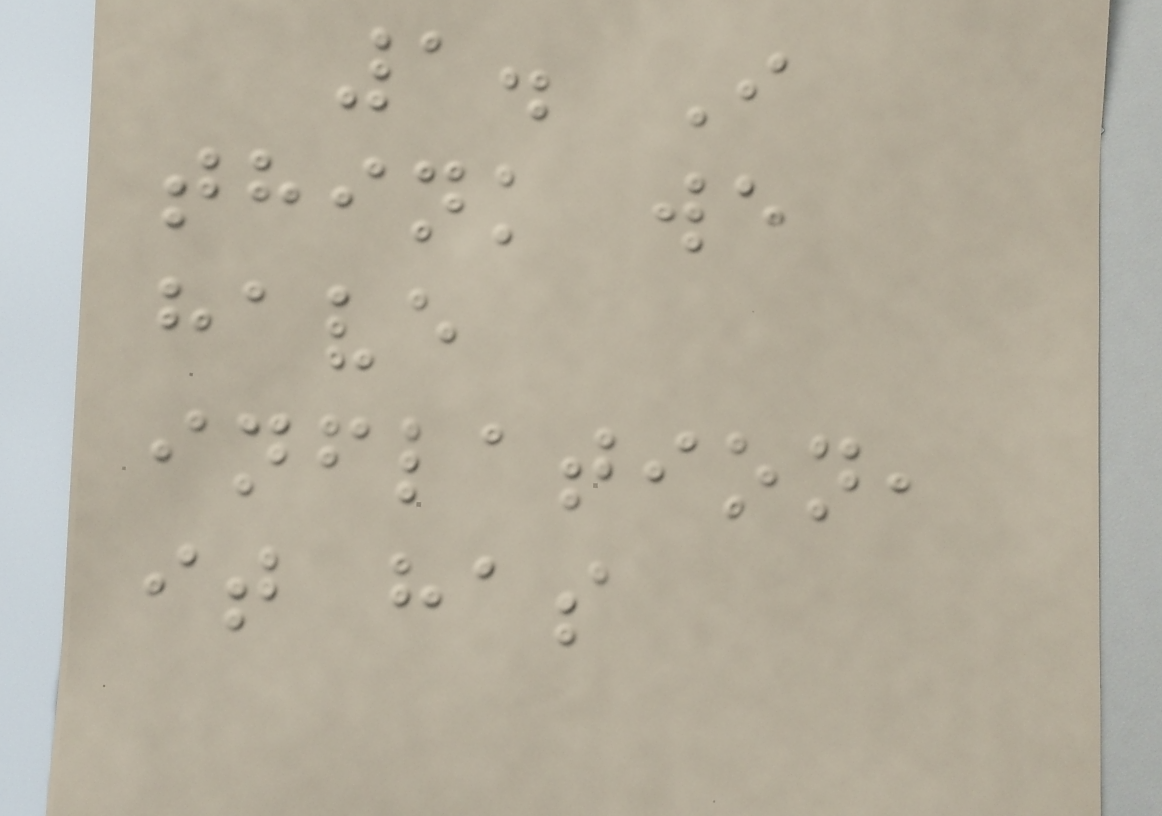1. I
think we
have
inflation,
it has
